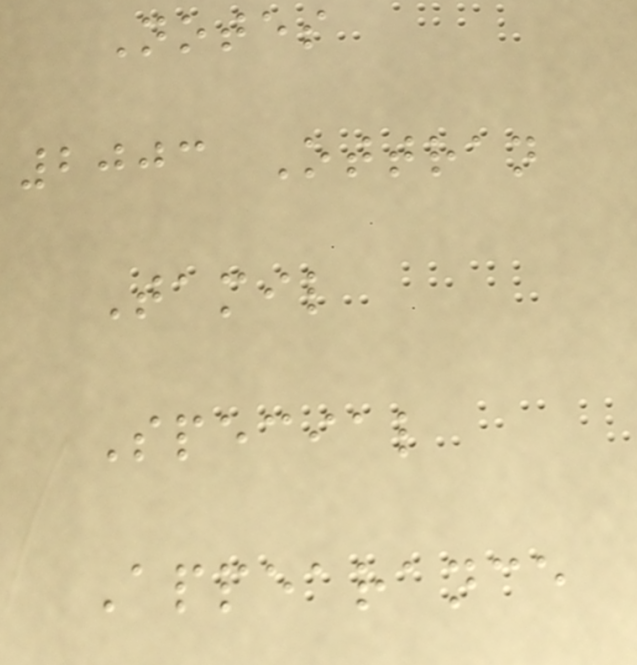Notes
2003 Ottran
Tamil
Special
Appearance
